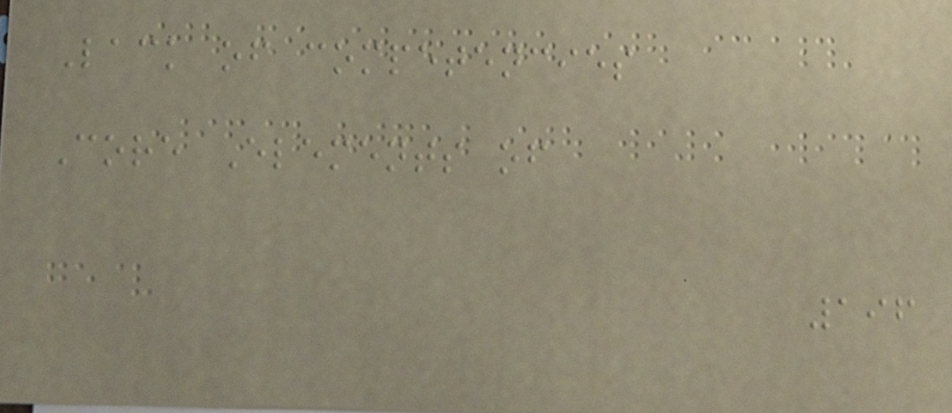Lack of competencies
Core Elements of
196
